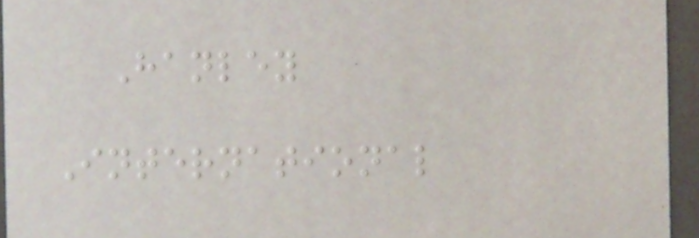Hanley
International
